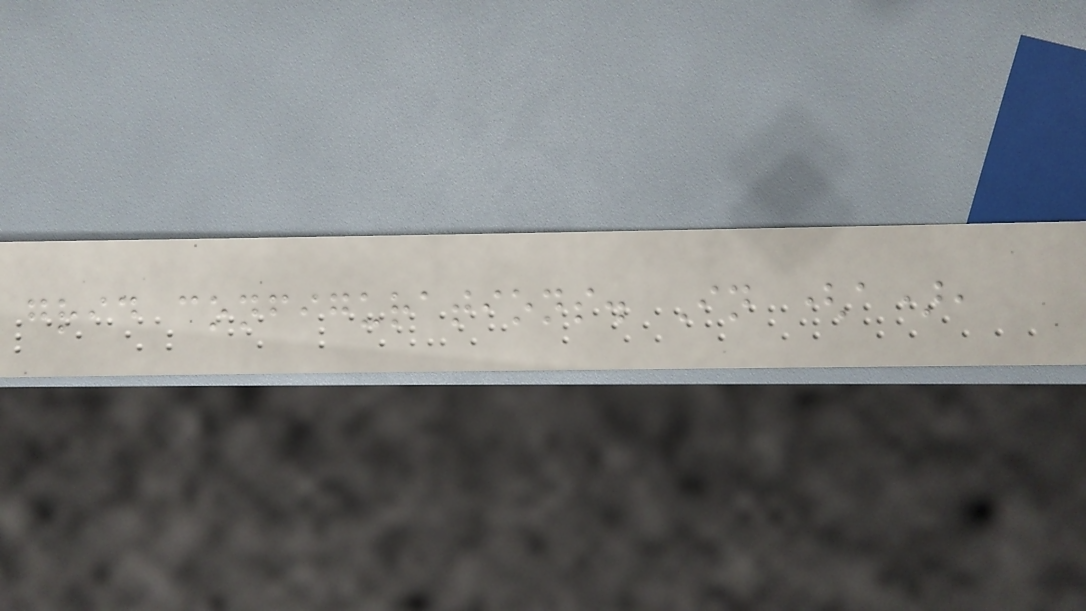grid configurations. In (a),
